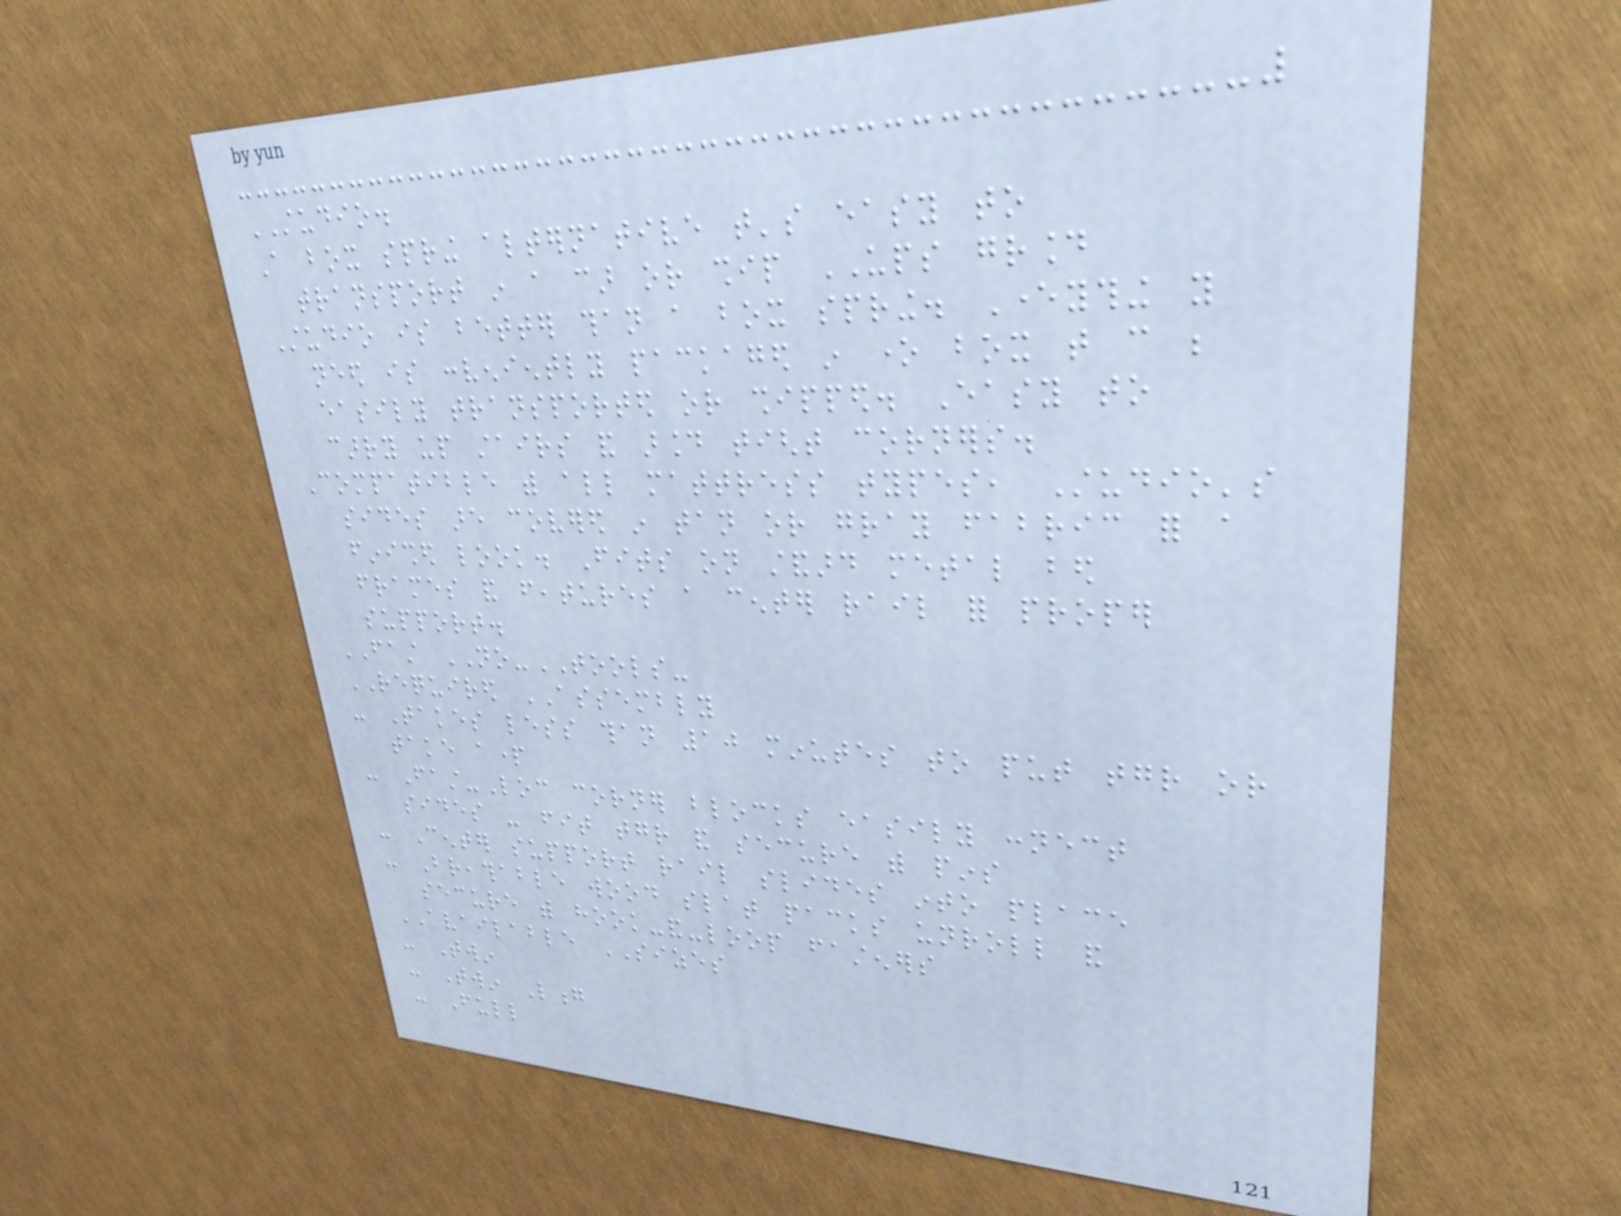STUDIO.
A box spring alternative that's easy to
transport in a car or ship UPS ground
Studio is better than a box spring. Everything you
need is conveniently packaged in one box that can be
easily transported or shipped. Easy to
carry up stairs and around tight corners.
Compatible with all mattress types, Studio's
sides are covered in tan or gray fabric for a
finished look. Fits on standard metal bed
frames and features a center rail for proper
support.
FAST NO-TOOLS-
REQUIRED ASSEMBLY
- Takes less than 10 minutes to put together or
take apart
- Fast-Loc corner blocks easily connect
sides - fit together and secure with pins
- Center support rail slides into place
- Breathable wood slat packs unroll and
secure with hook-and-loop fasteners
AVAILABLE SIZES
- Twin
- Twin Long
- Full
